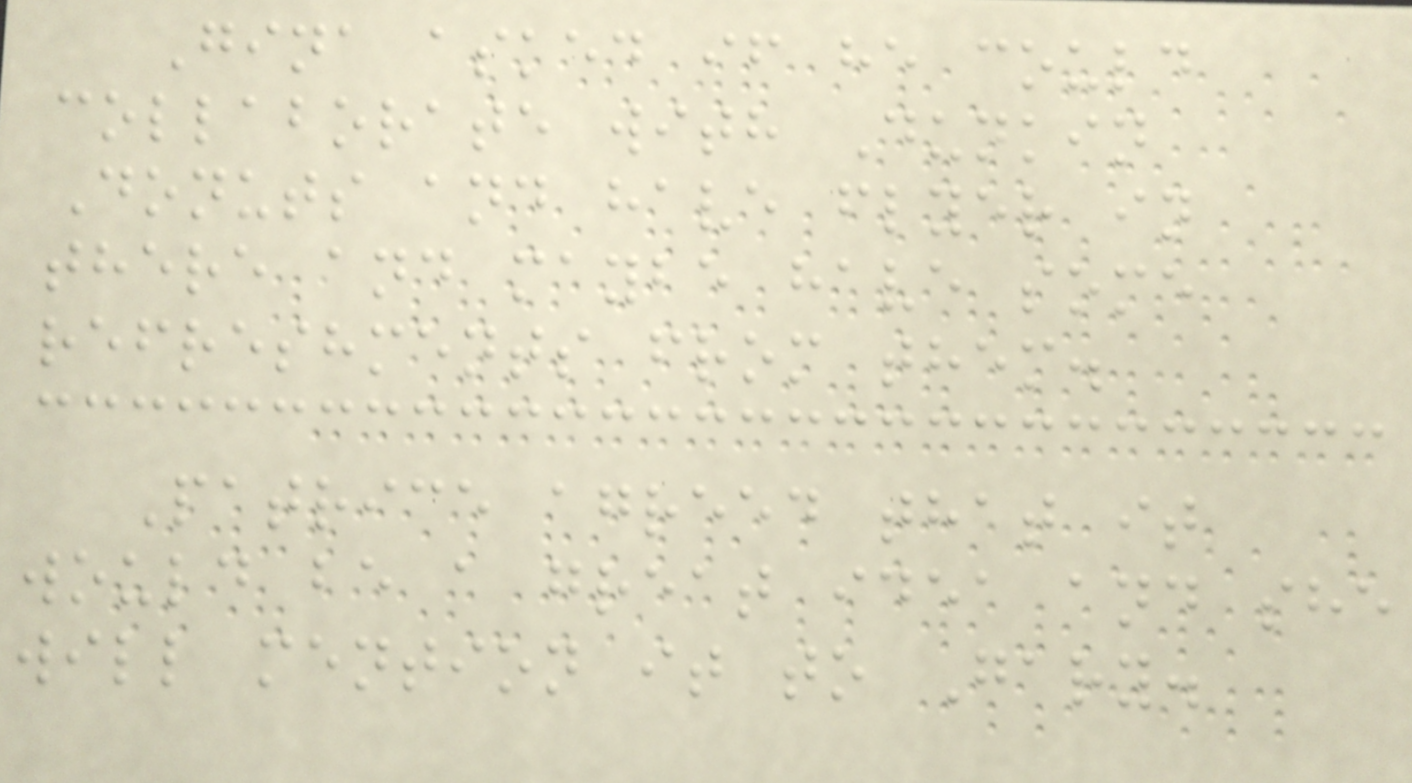Gina asked if he could
collaborate with Dunkin
Donuts and have flyer in
there and maybe have some
refreshments from them.
Patrice agreed that it
would be a great idea and she
will mention it to Gary.
